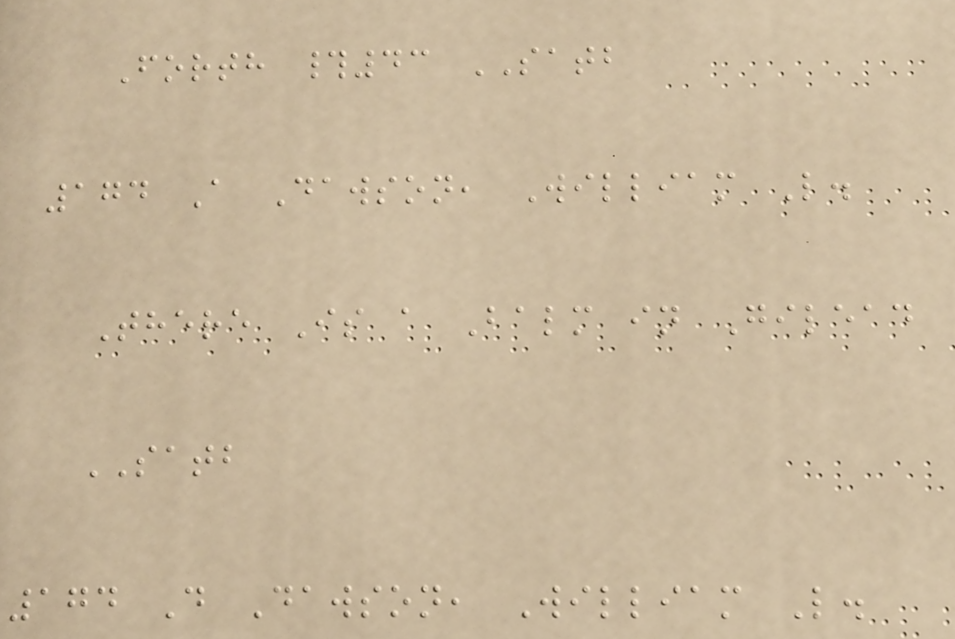Forth #43 SATB
174 A Dawson, William L.
There Is a Balm in Gilead
SATB
174 D Dawson, William L.
